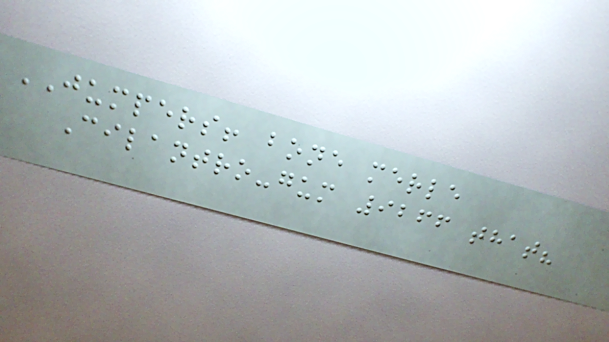JUMPERS! bone merle
Cilantro-gum 9266 that?
